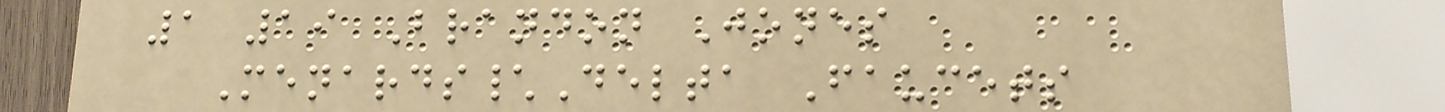1 19 Brandon Jones
Menards\Delta Faucets
